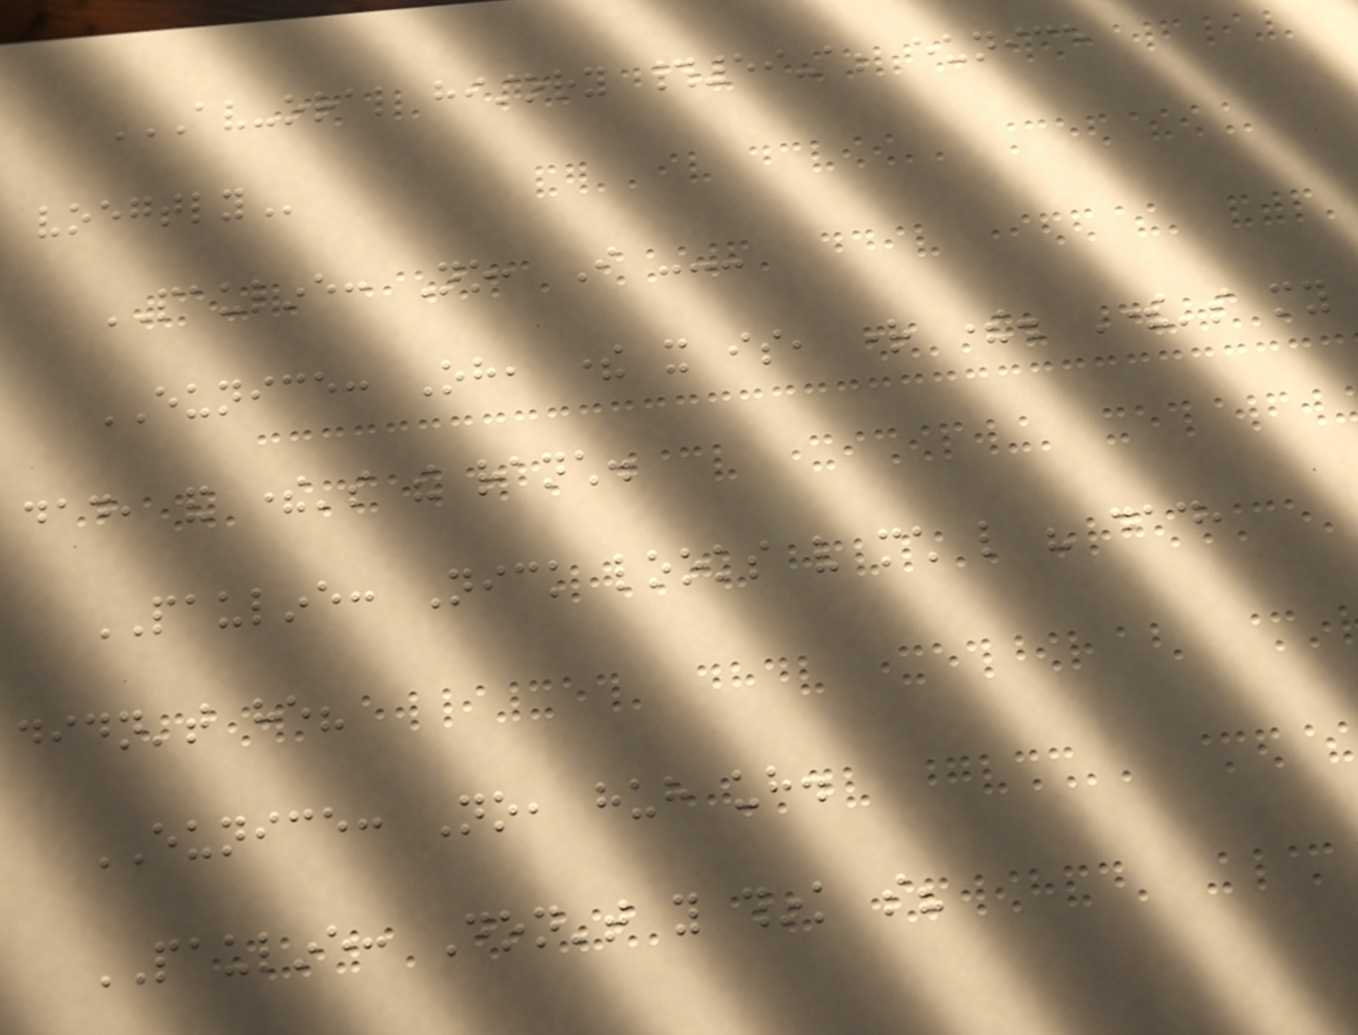AV-ORAL HISTORY #59-A; EUNICE
VOEGTLY
PAULINE: No, I ---
EUNICE: Oh, there it is, right there. There's my
dad, and there's the ranch.
PAULINE: Nick looks very much like his dad,
didn't he?
EUNICE: No, huh uh.
PAULINE: Don't you think so?
